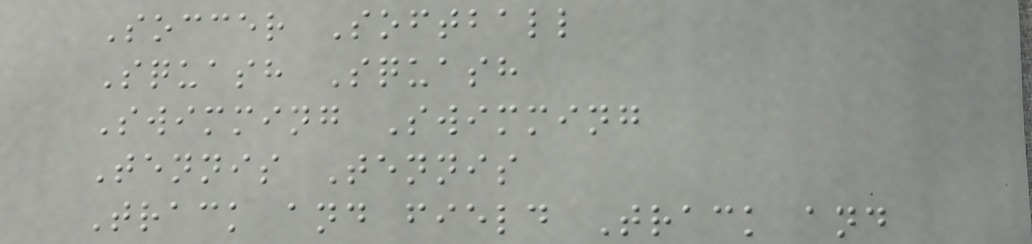Soccer Softball
Squash Squash
Swimming Swimming
Tennis Tennis
Track and field Track and
